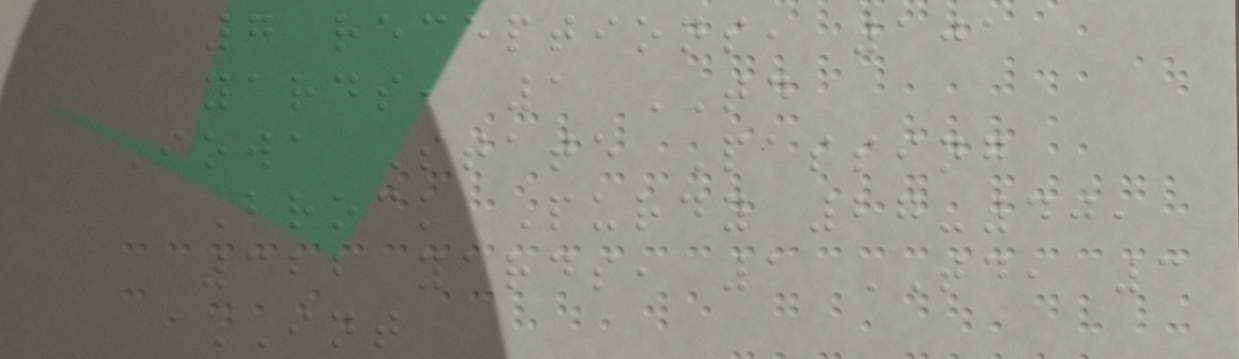7 receptions, 101
yards, 1 TD
Iowa State Passing
Brock Purdy 27-40,
322 yards, 1 TD, 3
INT
